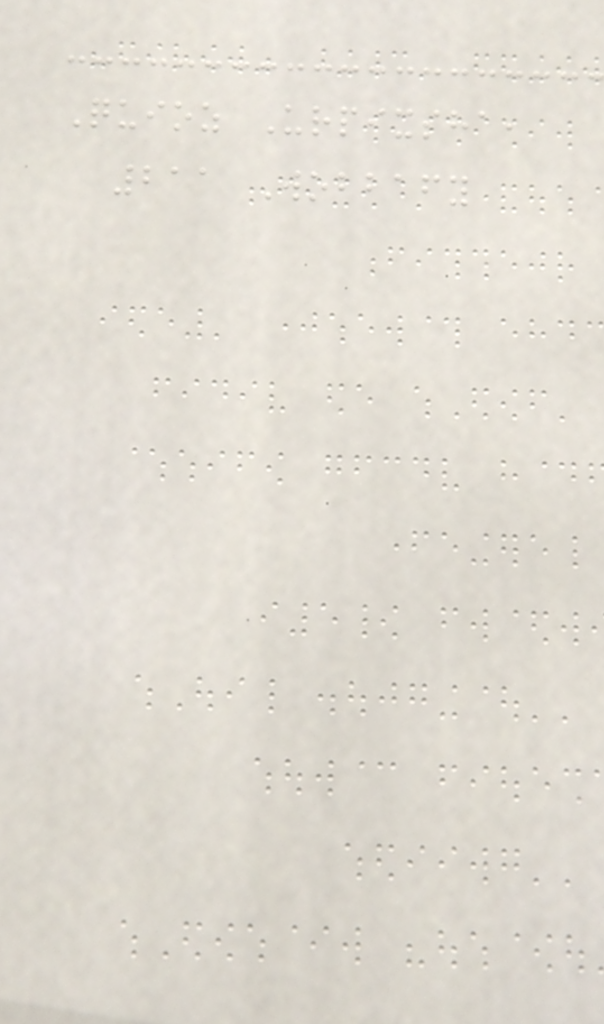Quioz Urpixsha,
211 Wobbafy
